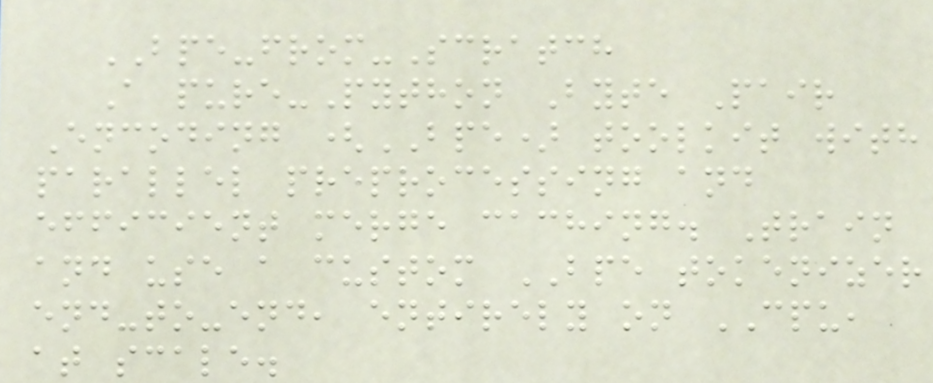BPE-from-Scratch
A pure-Python Byte Pair
Encoding (BPE) toolkit with
parallel preprocessing and
efficient merge caching. Train
and use a custom BPE tokenizer
end-to-end, entirely on CPU,
at scale.
